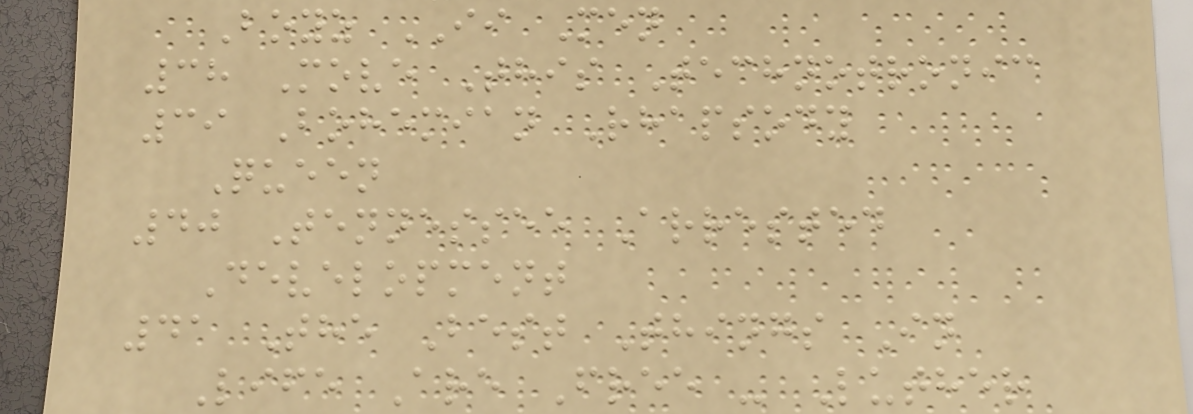Boyz II Men
38 Move This Technotronic
39 Bohemian Rhapsody
Queen
40 Tennessee Arrested
Development
41 The Best Things In
Life Are Free - Luther
